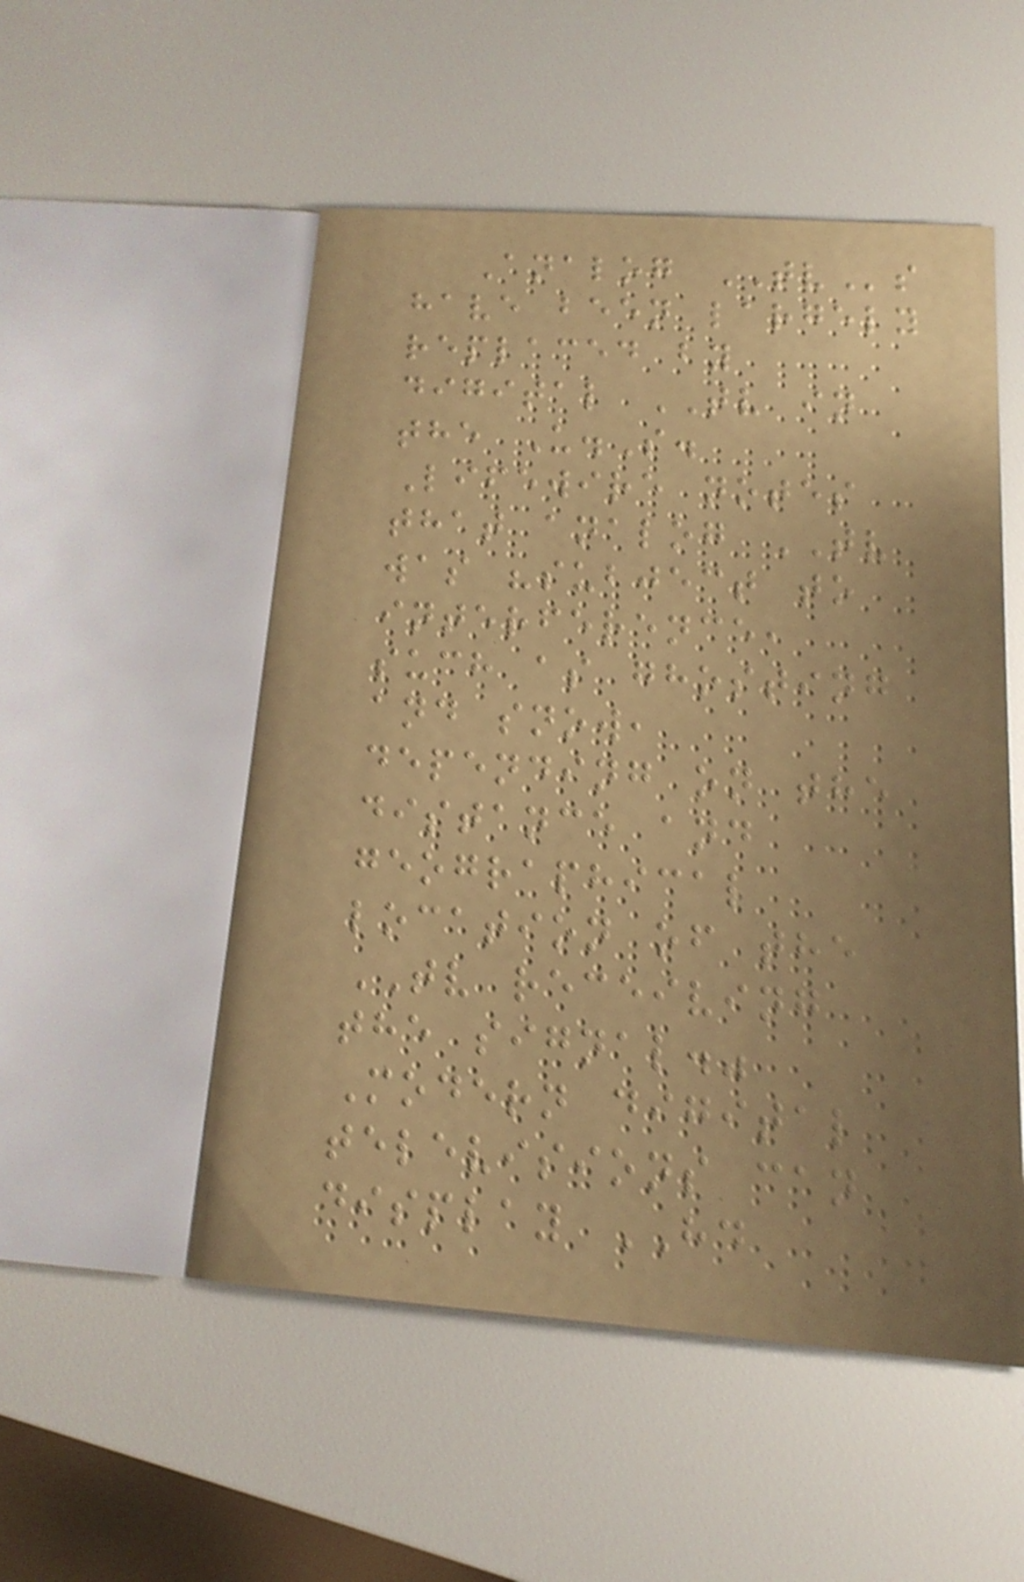Analog TVs
have been largely
replaced by
digital TV in
the U.S.
Lifewire notes
that analog TV
was "subject to
interference,
such as ghosting
and snow,
depending on the
distance and
geographical
location of the
TV receiving
the signal."
Modern digital
televisions can
display HD
